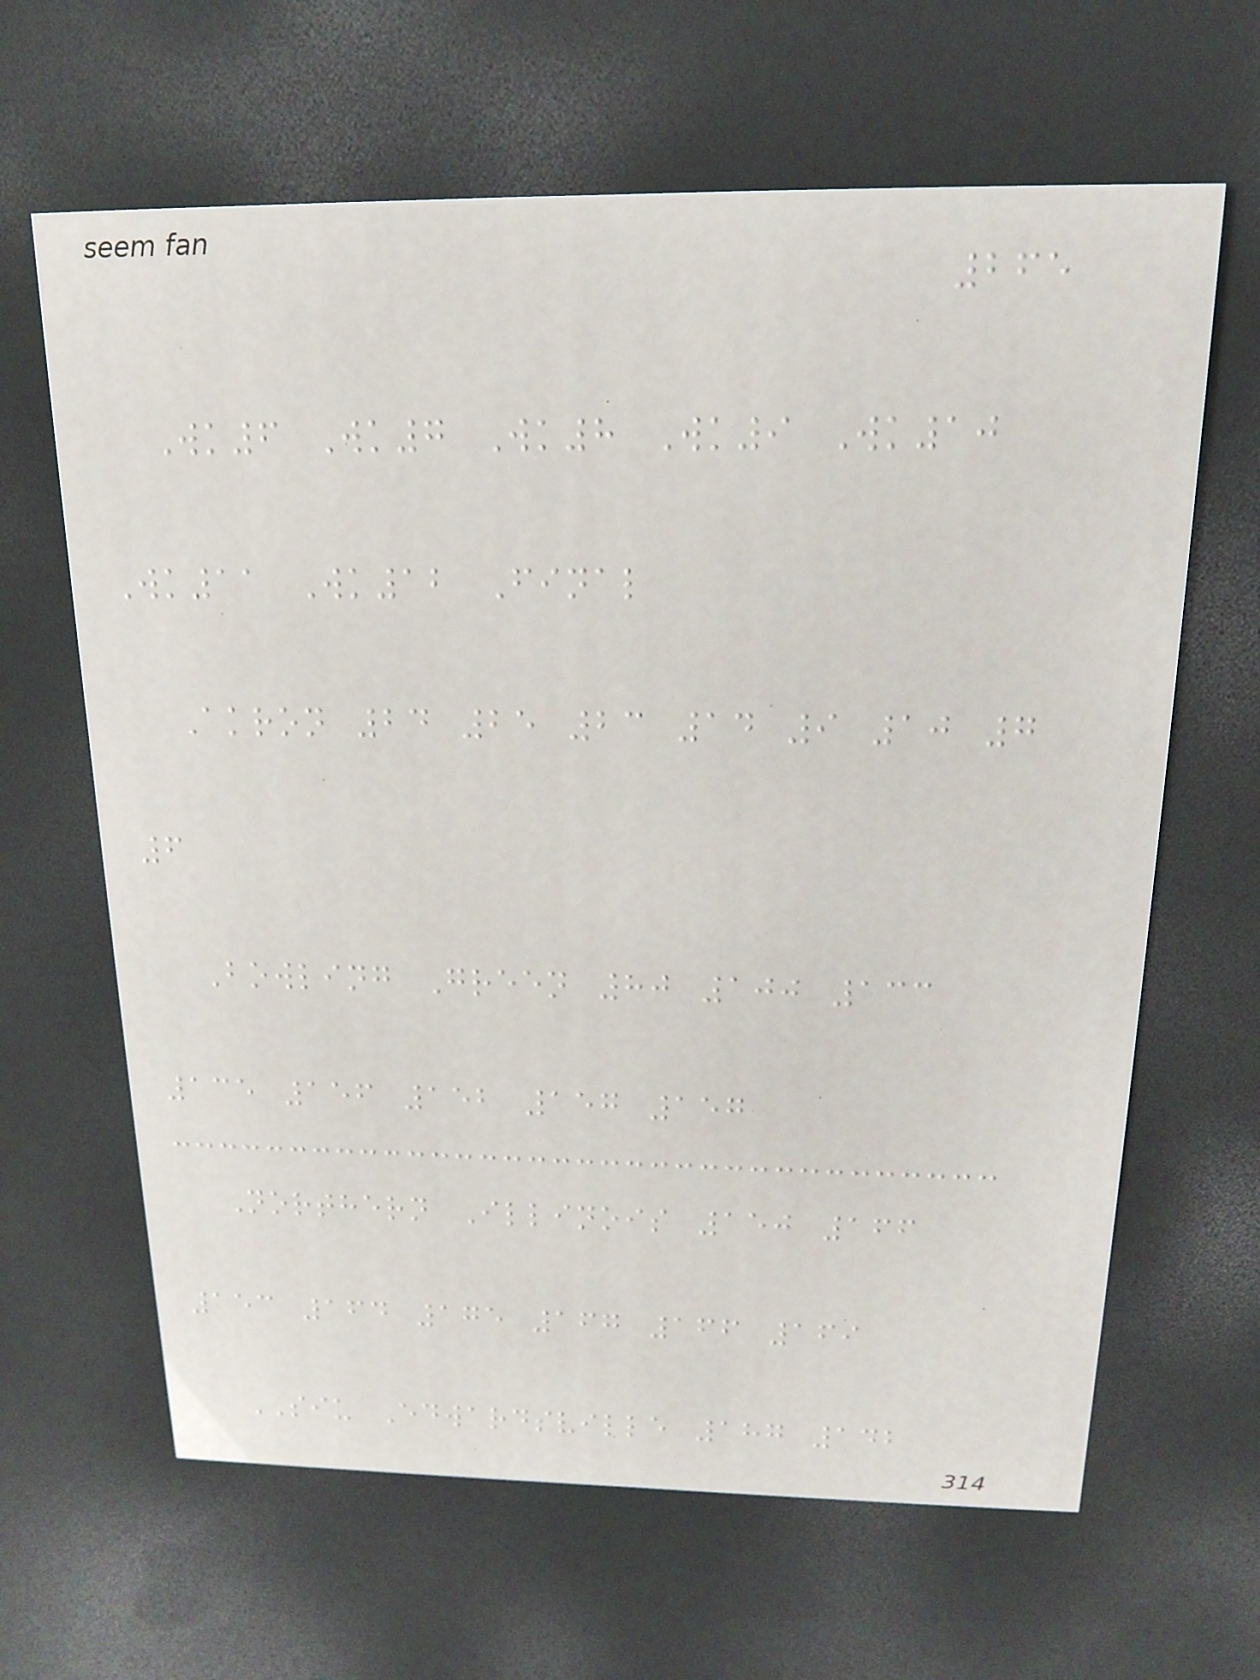265
Wk6 Wk7 Wk8 Wk9 Wk10
Wk11 Wk12 Final
Akron 24 25 23 14 9 10 7
6
Bowling Green 80 100 133
135 156 152 157 157
Northern Illinois 150 166
153 164 175 167 166 169
SIU Edwardsville 187 142
